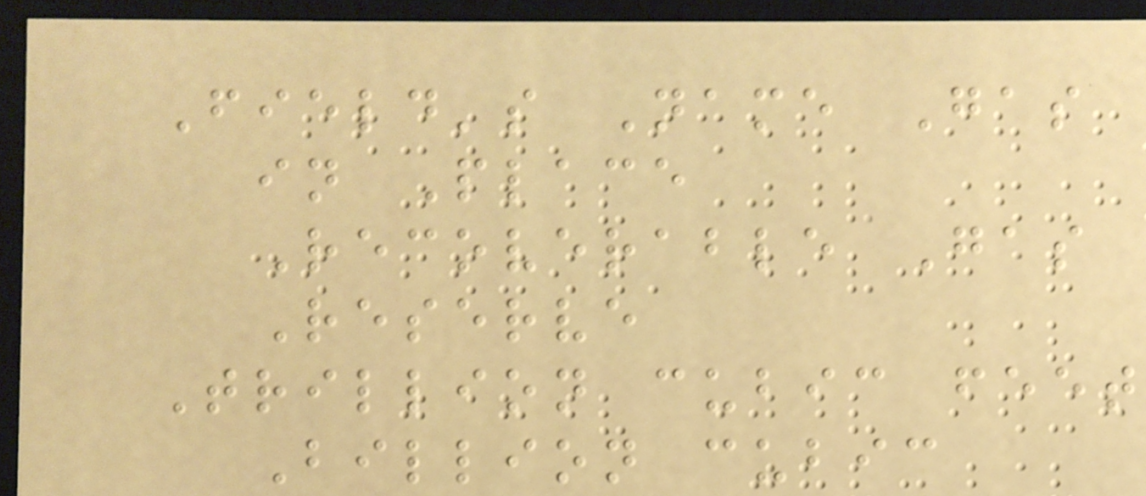Field's Name Gas
in Place
Recoverable Gas
Reserve
Trillion cubic feet
Billion cubic
